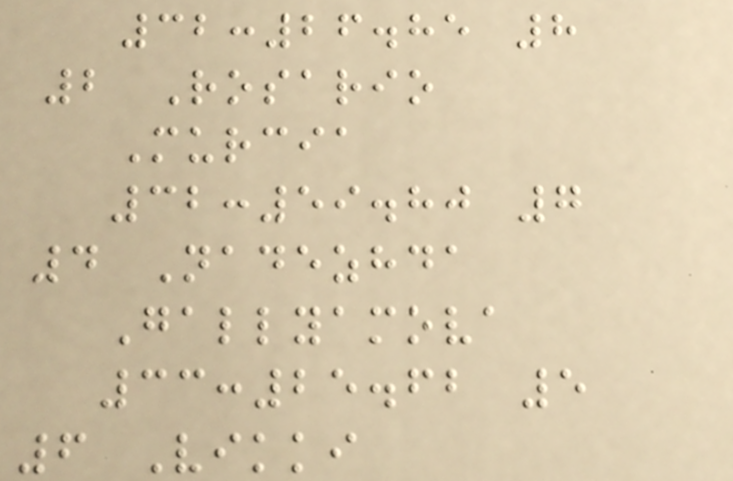32:26.85 8
2 Rosario
Murcia
32:59.80 7
4 Nadezhda
Gallyamova
33:25.62 5
6 Vikki
